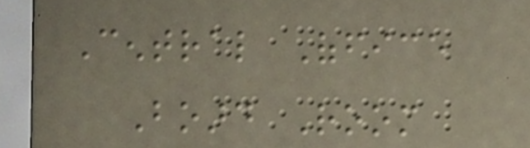Central Office
Board Room
